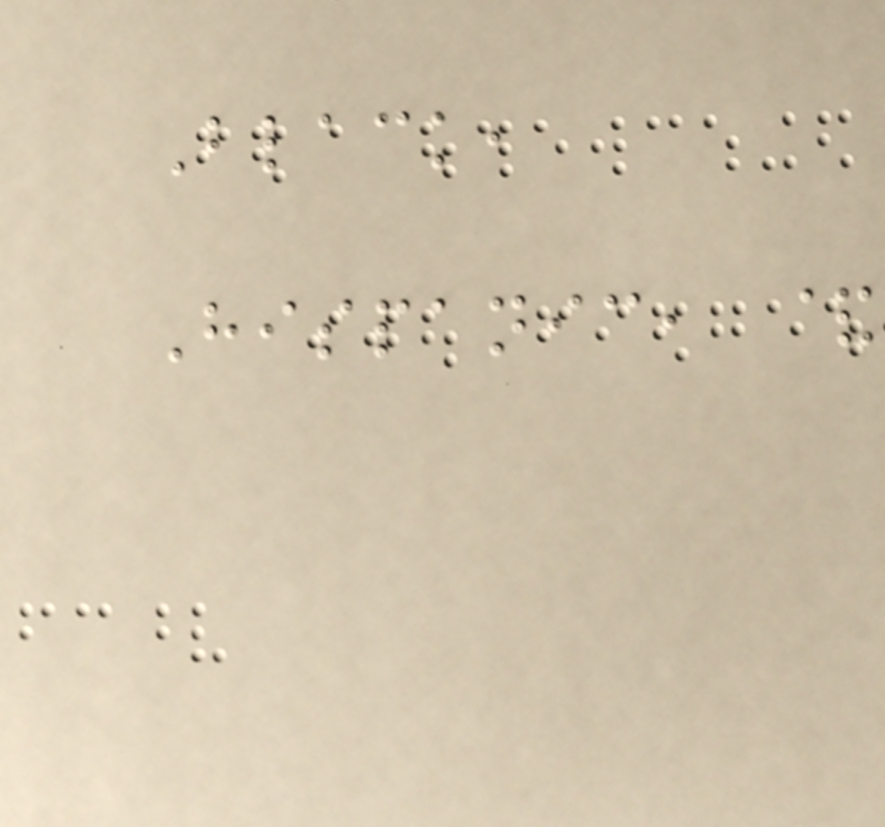Black,
Hispanic, &
